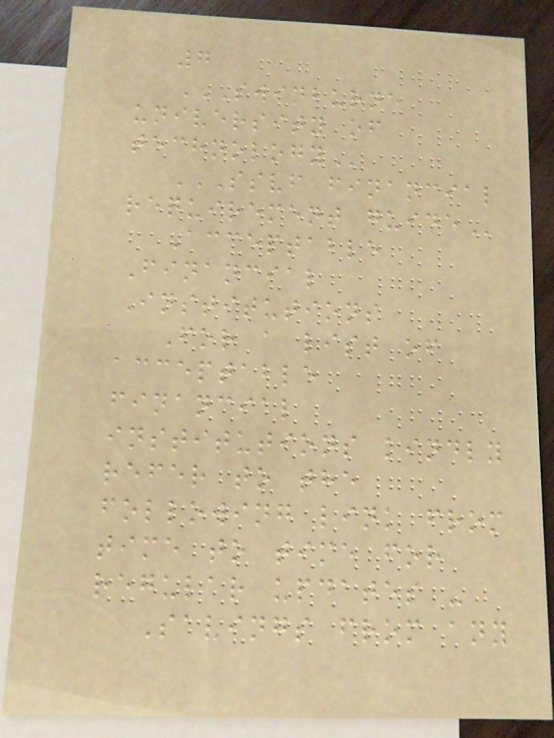7
SWINBURNE
UNIVERSITY OF
TECHNOLOGY
SSVF FINANCIAL
REQUIREMENT GUIDE
Acceptable
Financial
Institutions
For a list of
acceptable
financial
institutions kindly
refer to the
following link from
time to time for
regular updates -
Savings from any
